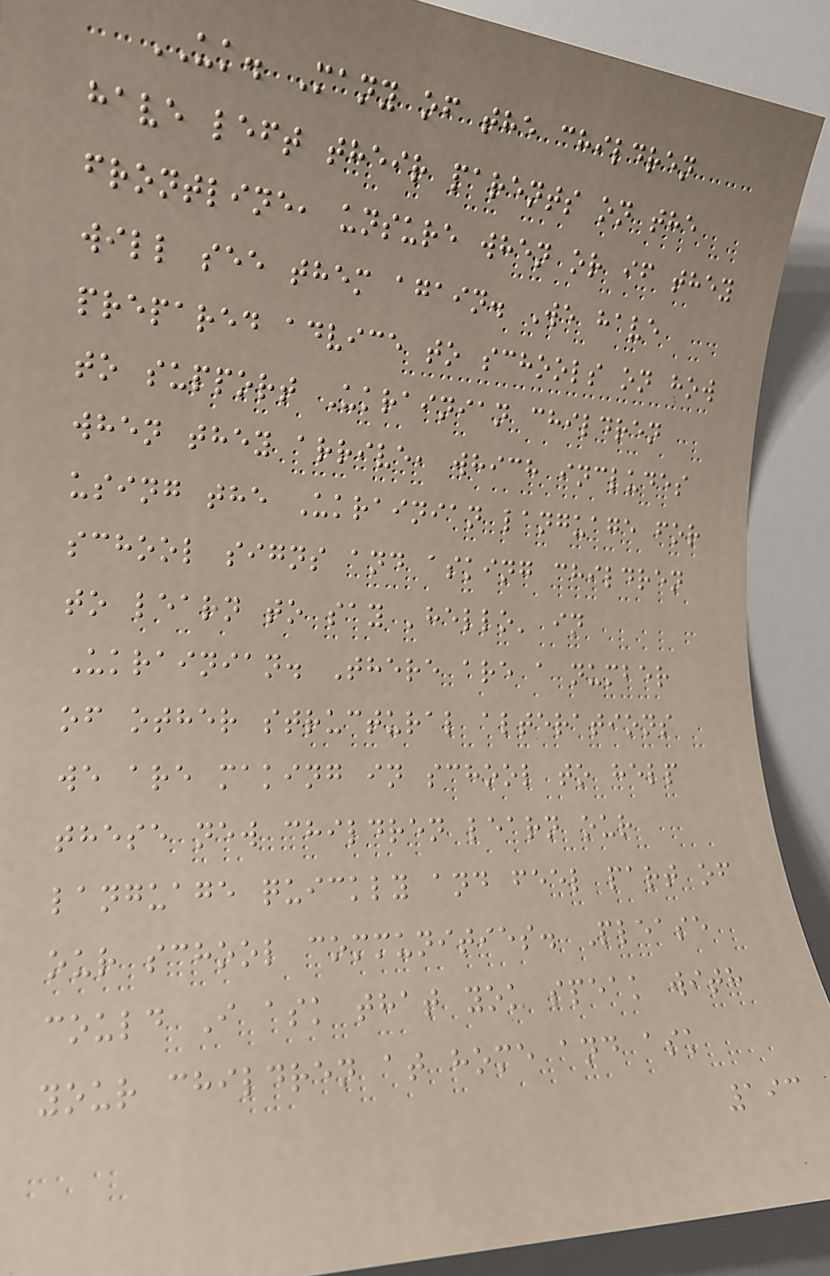UK. Many of the children
have left their parents on the
frontline, unsure when or if they
will see them again. We have
prepared advice to schools on how
to support Ukrainian children
when they arrive, which includes
using the Ukrainian language for
school signs and asking children
to learn to say 'hello' in
Ukrainian. There are a number
of other structural alterations
we are making in school to help
these new children learn our
language quickly and feel part of
our school communities. Please
could I ask that you speak with
your children at home and ask
193
